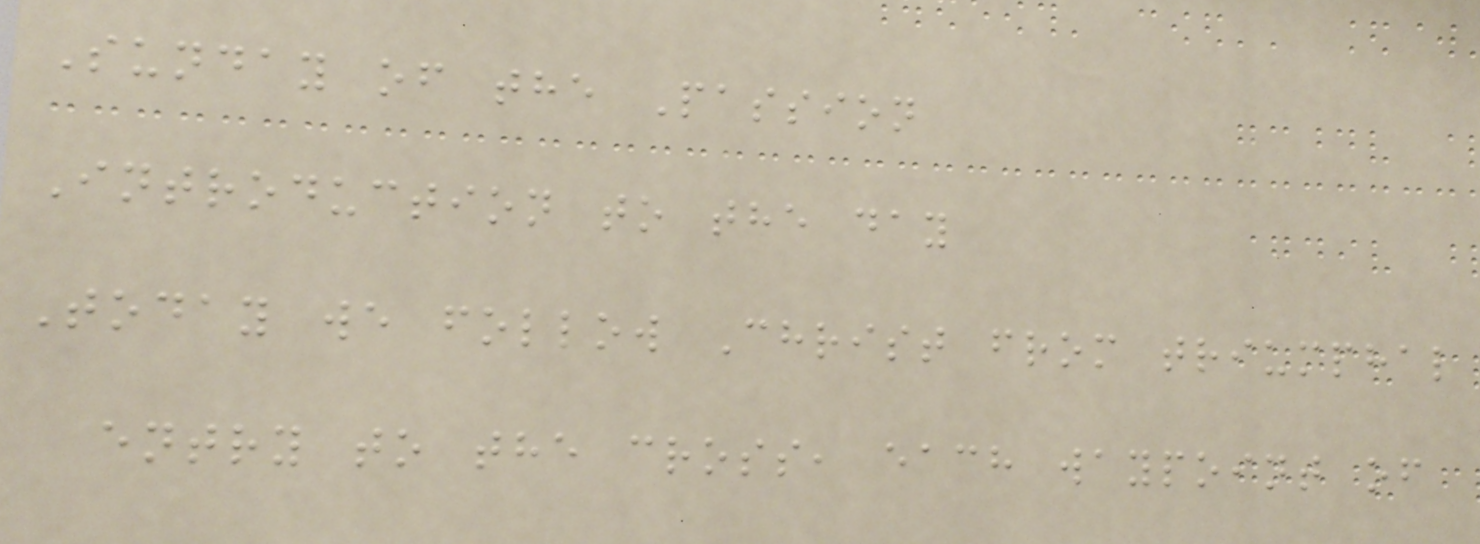Sunday of the Passion
Introduction to the day
Today we follow Christ from triumphal
entry to the cross, each waypoint of
